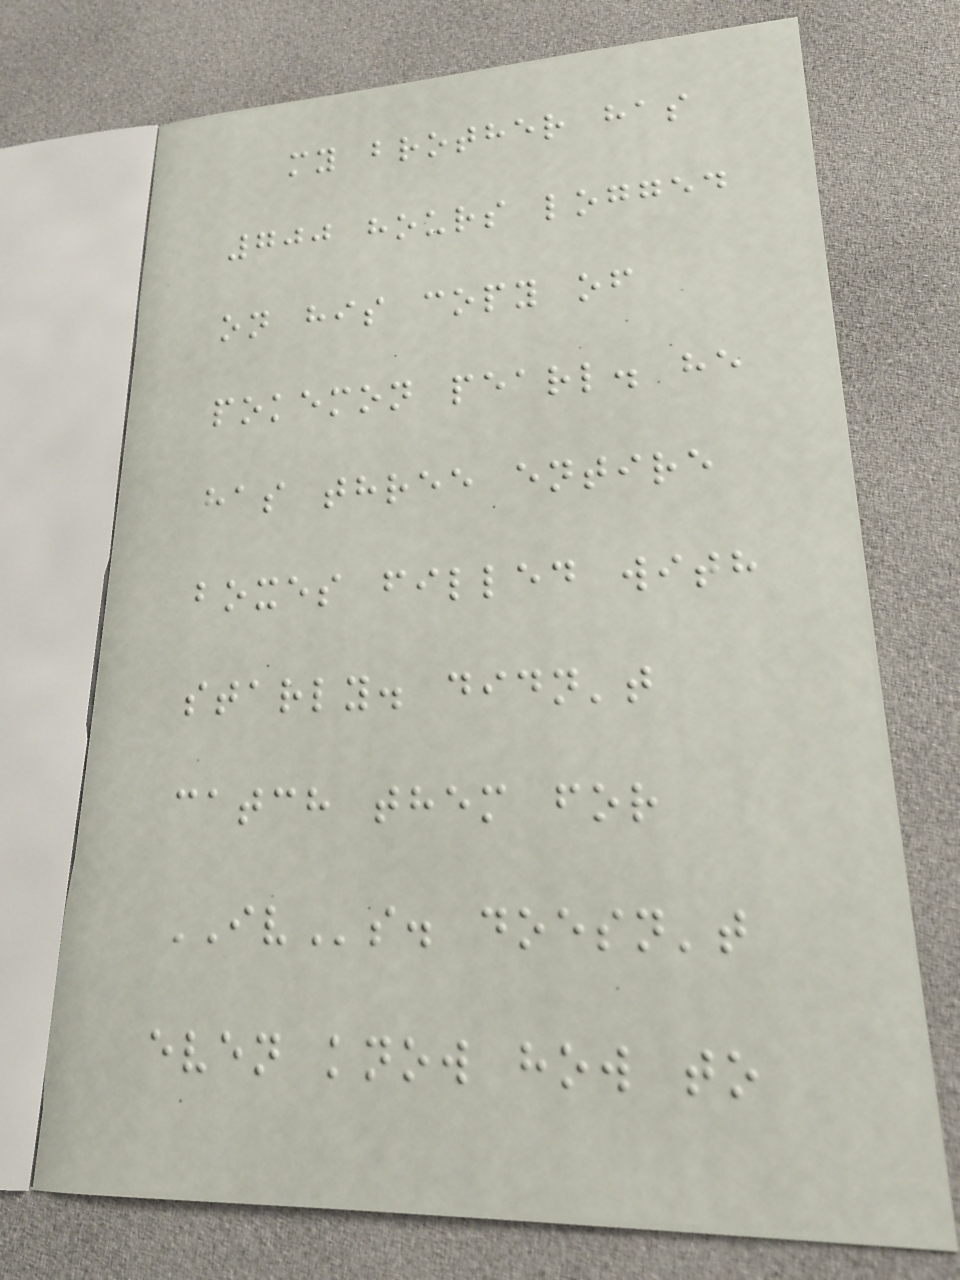my brother has
700 hours logged
on his copy of
pokemon pearl. he
has three entire
boxes filled with
starly. didn't
catch them for
IVs. doesn't
even know how to
